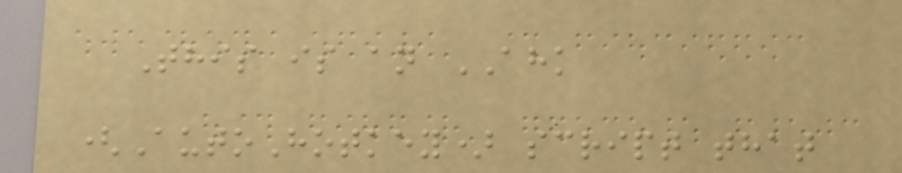This is an AHK
(AutoHotkey) script that
